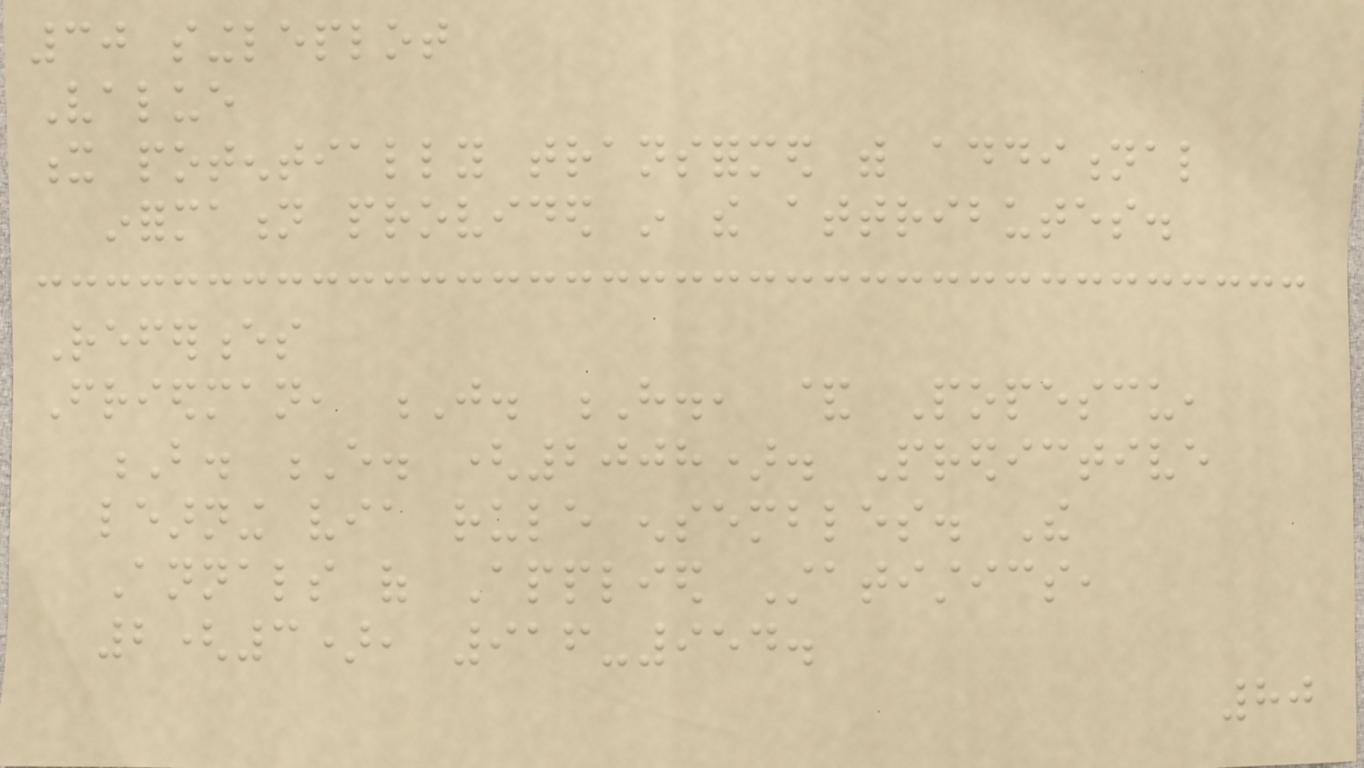30 singleplot
Value
x potentially transformed with additional
information provided in the attributes.
References
Friedman, J. H., & Popescu,
B. E. (2008). Predictive
learning via rule ensembles. The
Annals of Applied Statistics,
2(3), 916-954.
80
